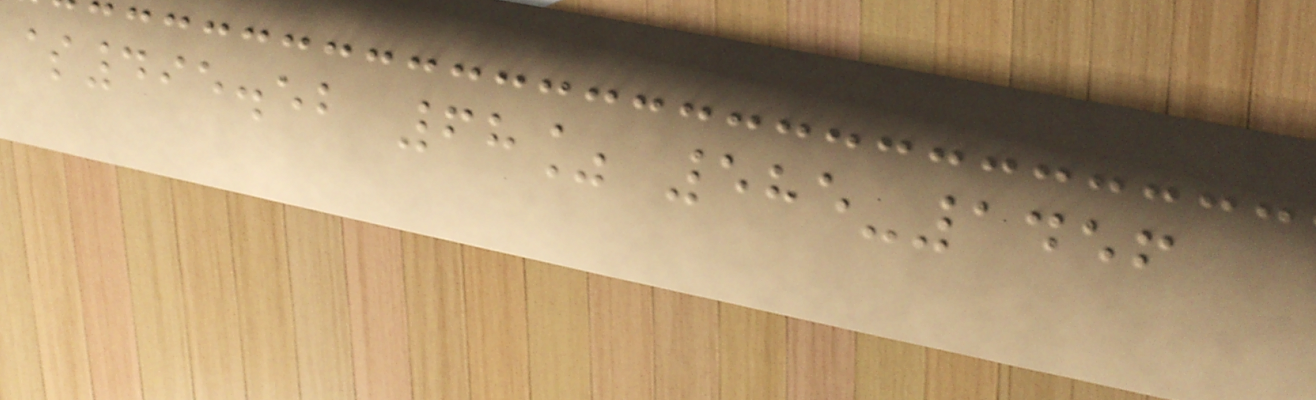$495.52 68% 585-1456
